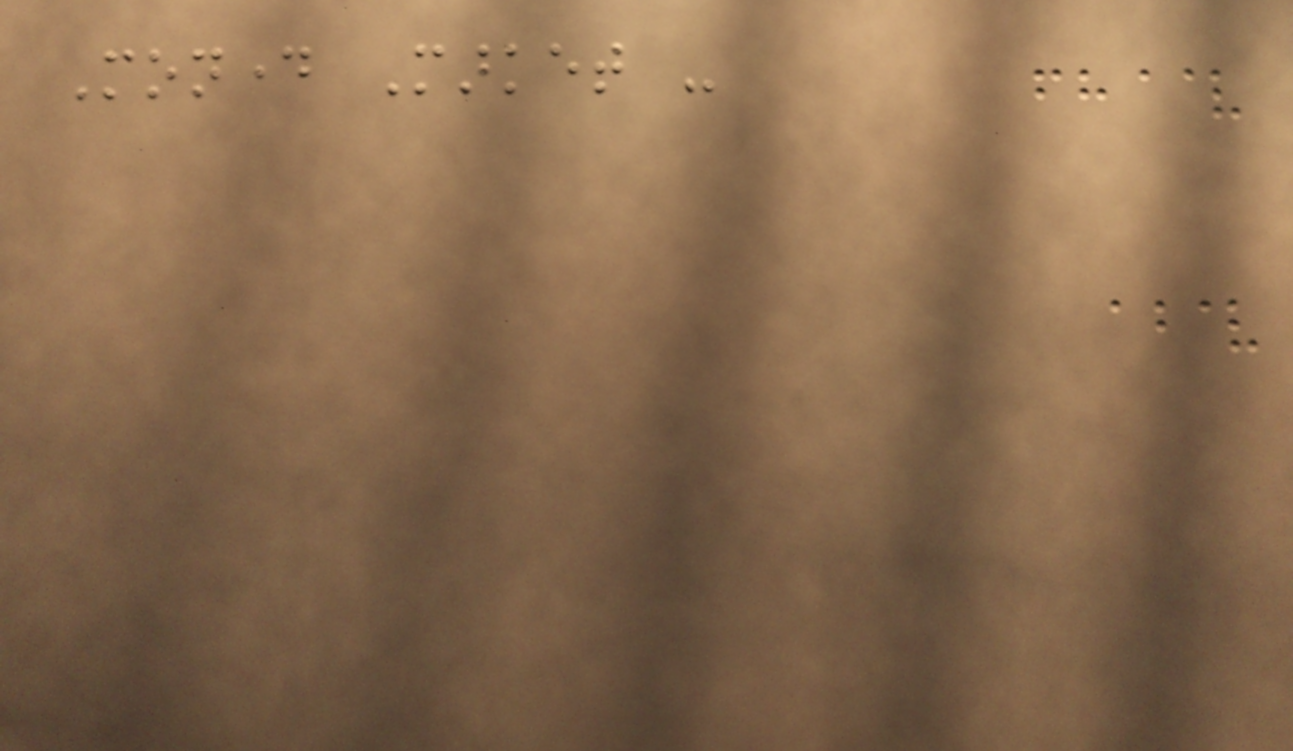Monday Market -
